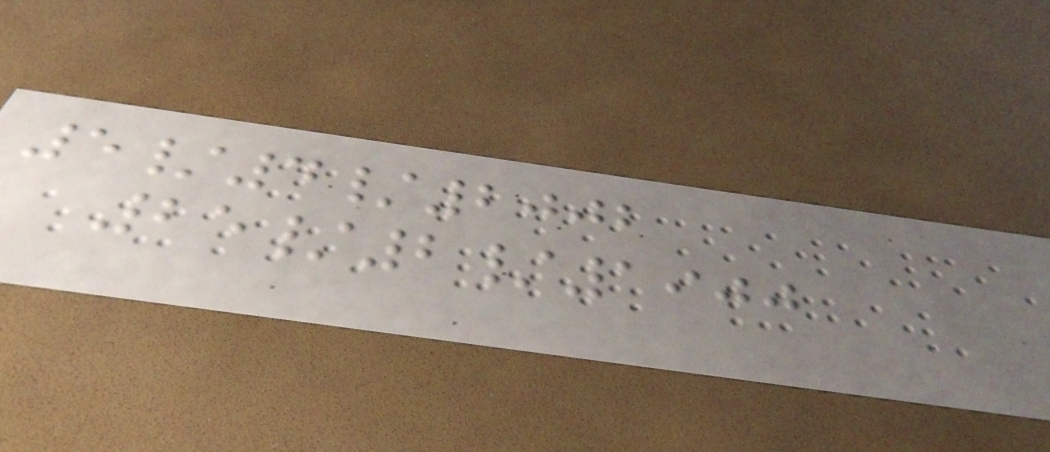5/4/2002
25/2/1900
